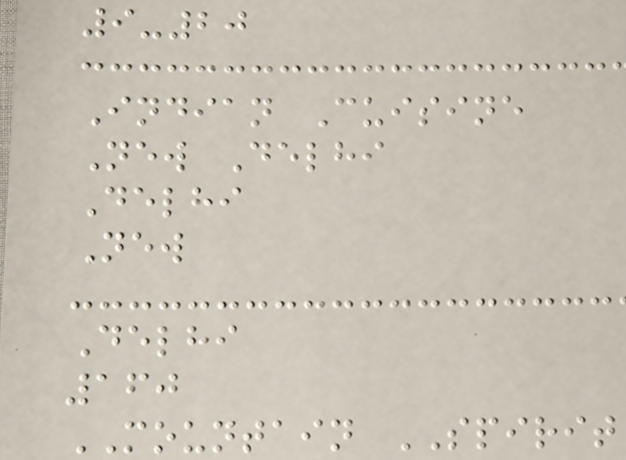9-20
Indian Cuisine
New Delhi
Delhi
New
Delhi
160
MOUNTAIN SPIRIT
